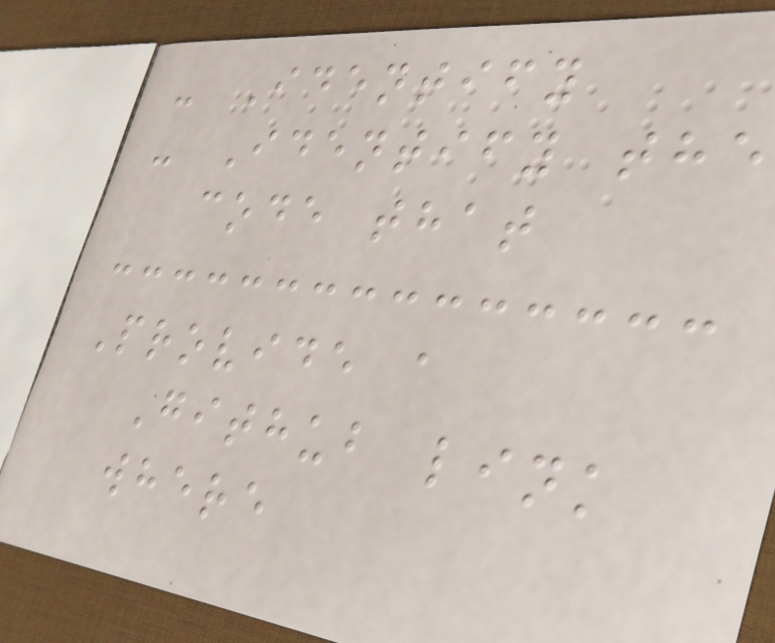- Identify
- Identify the
code that
Provide a
Github link
where
